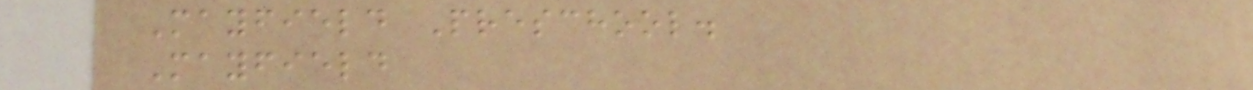Mayfield Preschool.
Mayfield
